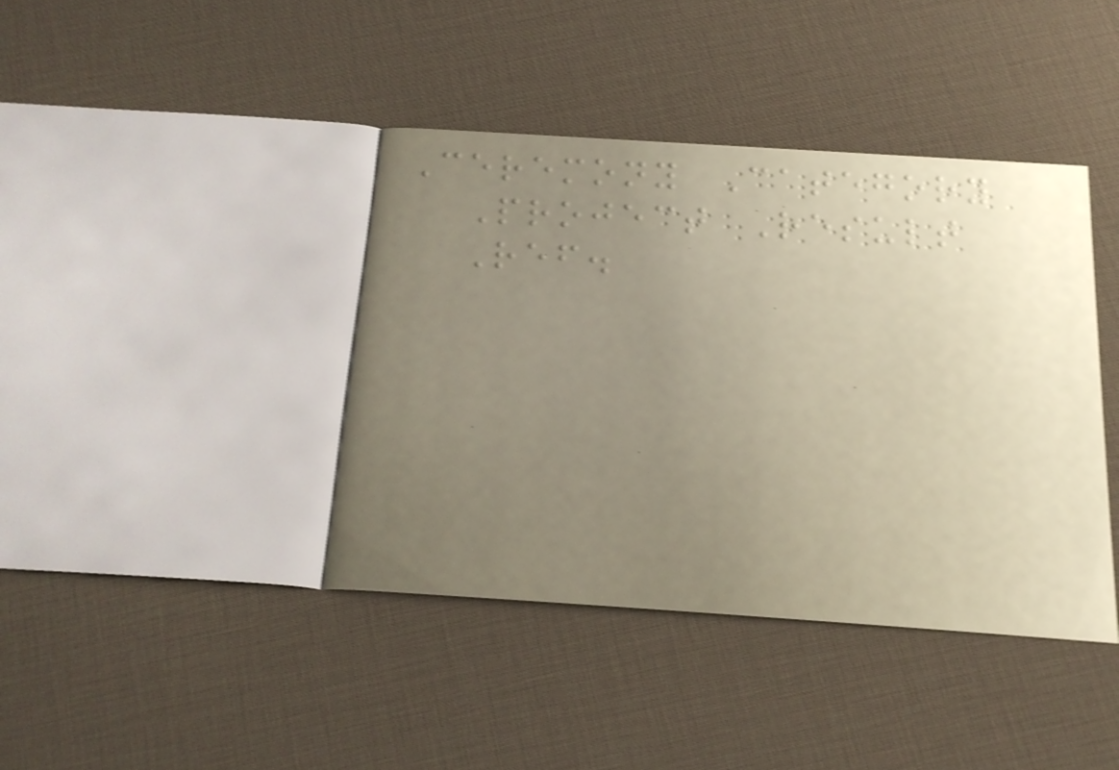Ceremony Category
Project Result
Ref.
